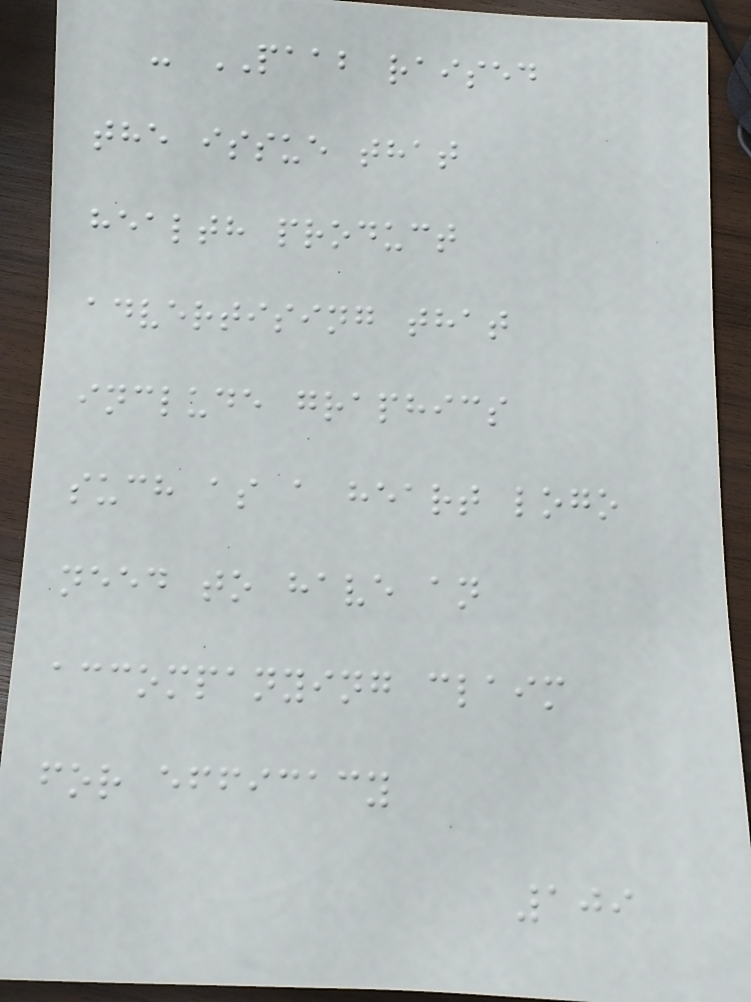- PAAB raised
the issue that
health product
advertising that
include graphics
such as a heart logo
need to have an
accompanying claim
for efficacy
109
